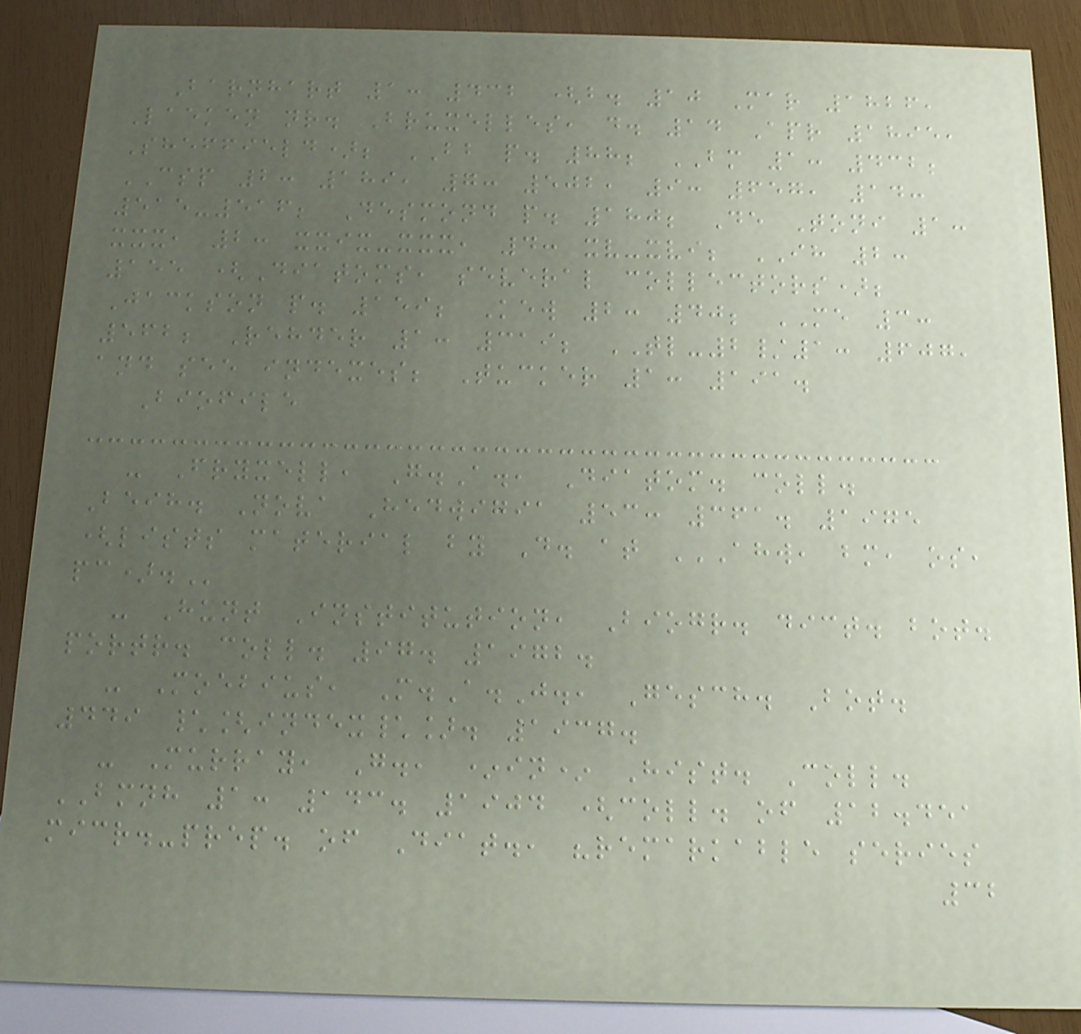Barnhart 1: 432 (b. 10 Mar 1826,
Laeken nr. Bruxelles, d. 14 Apr 1895,
Sheffield); BB p. 88; BM 1: 432;
CSP 2: 189, 7: 502, 9: 657, 14:
515-516; Desmond p. 180; De Toni 1:
xxx, 2: xxix-xxx, 4: xv-xvi; IH 2:
155 (Diatoms, several collectors);
Jackson p. 159; Kew 2: 40; ME 3:
562; Rehder 1: 319; TL-2/1: 607,
and see indexes; Tucker 1: 191.
Biofile
- Fryxell, G.A., Diatom. coll.
Beih. Nova Hedwigia 53: 361. 1975
(lists material by D. at AHW, BM, OS,
PC).
- Hunt Institution, Biogr. dict. bot.
portr. coll. 97. 1972.
- Moebius, M.A.J., Gesch. Bot.
449 \[index\]. 1937.
- Murray, G., *in* Hist. Coll.
BMNH 1: 143. 1904 (coll. of 12.451
micr.-prep. of Diat., "remarkable series
32
